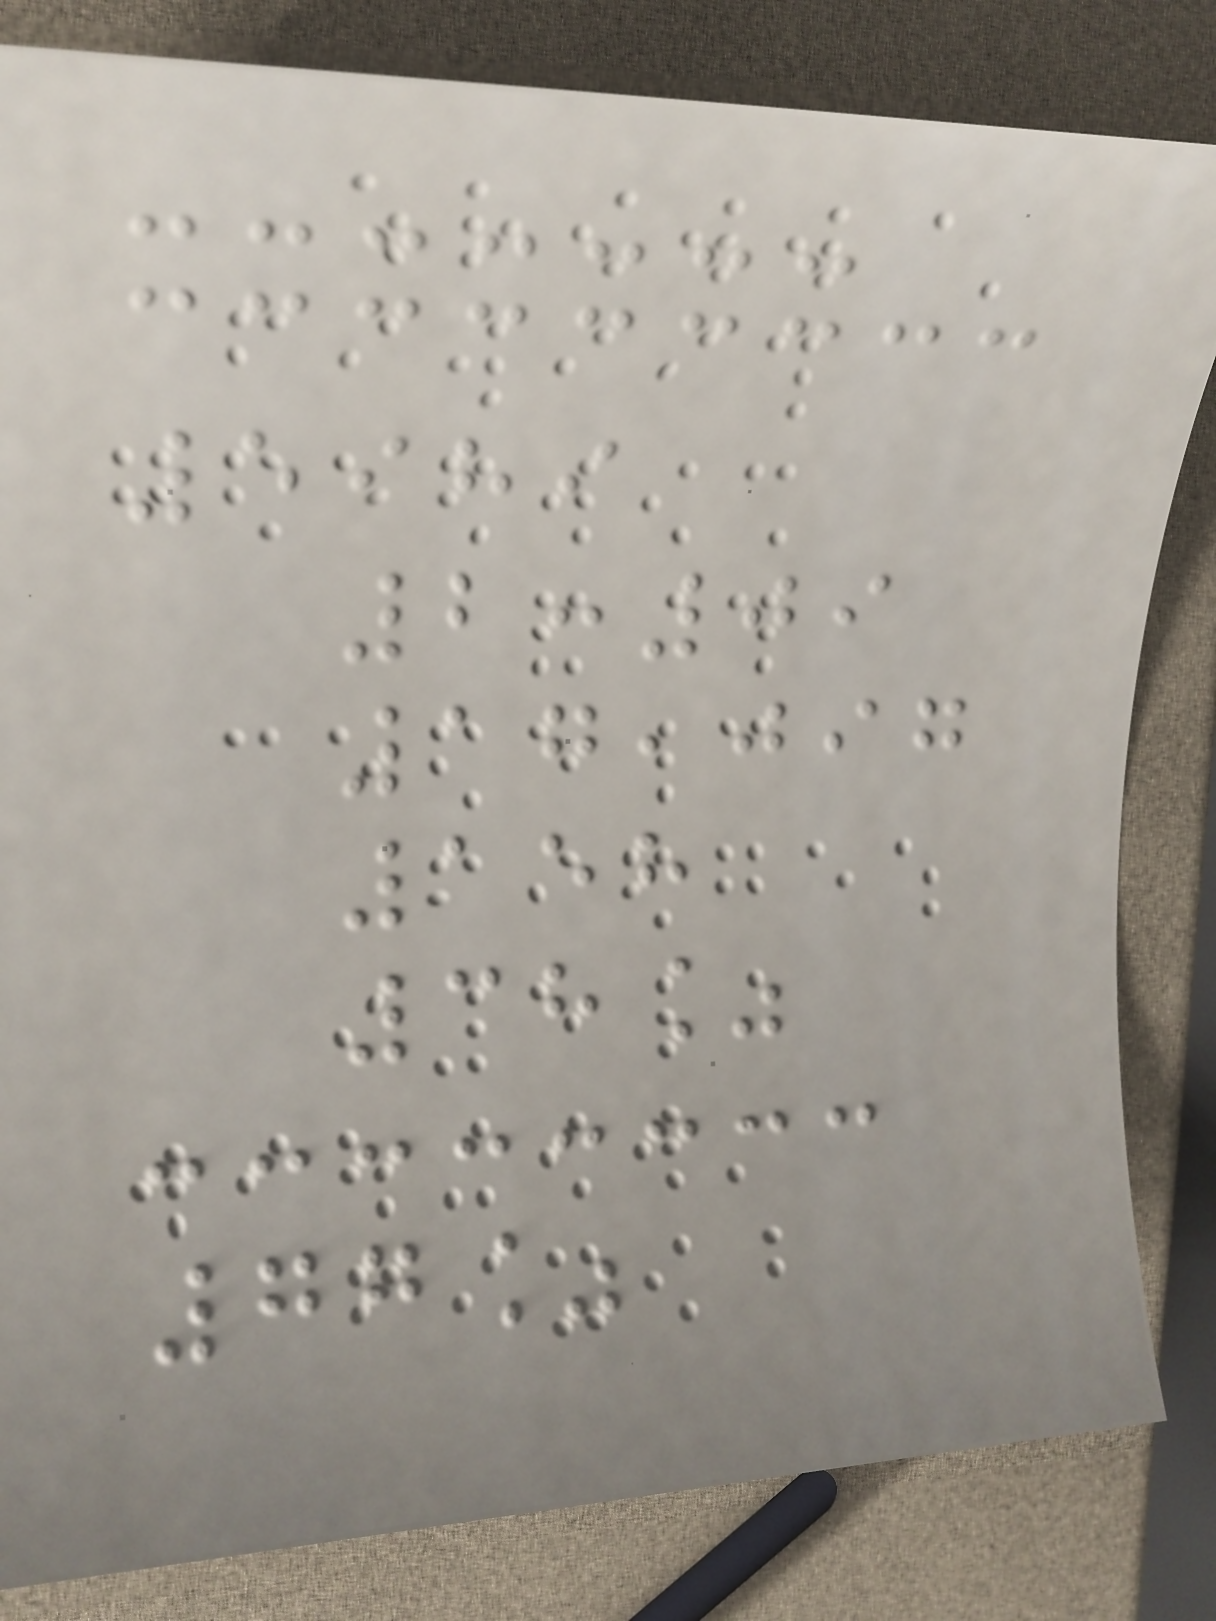5989
2:09
17,097
158
38%
77%
